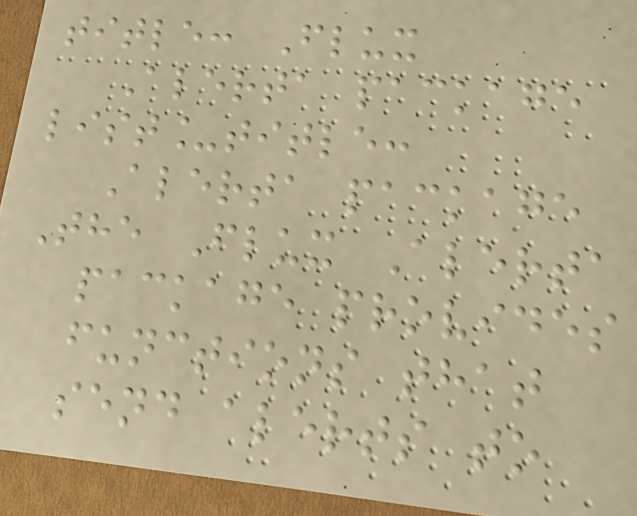title: Flux
Alerta package
list_title:
Alerta package
The Flux Alerta
package provides
functions that
send alerts to
